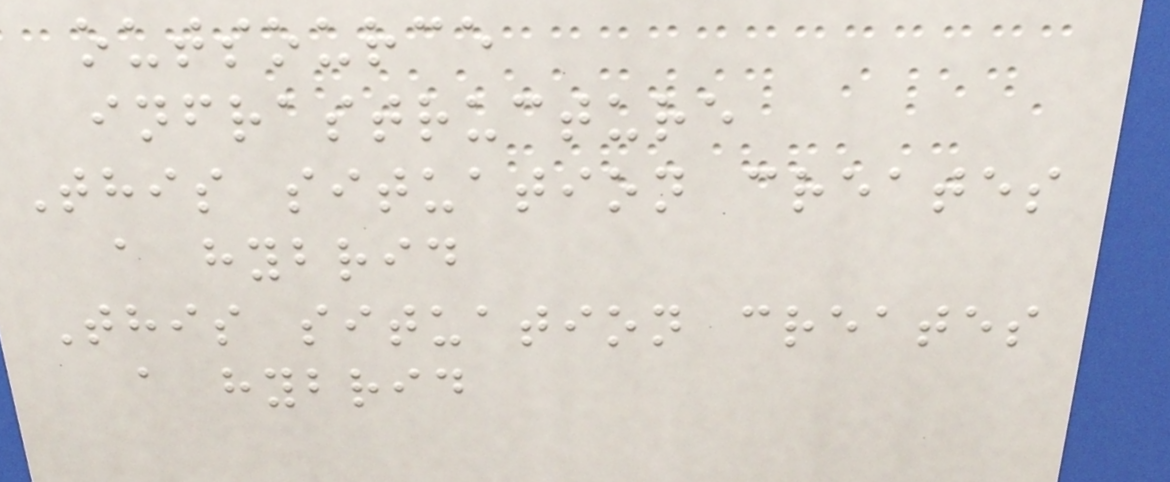outsource
infrastructure
This situation creates
a hybrid
This situation creates
a hybrid
